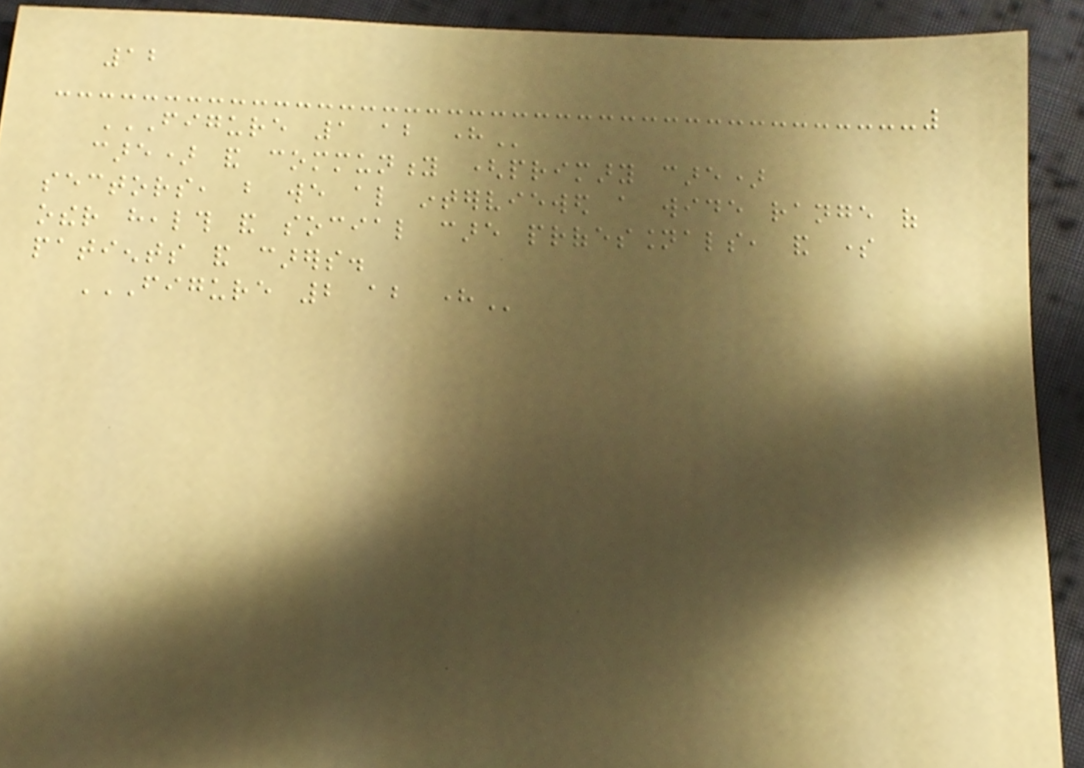12
FIGURE 1 ABOUT HERE
care) and community (primary care)
sectors, but we also interviewed a wide range of
other health and social care professionals, and some
patients and carers.
FIGURE 2 ABOUT HERE
